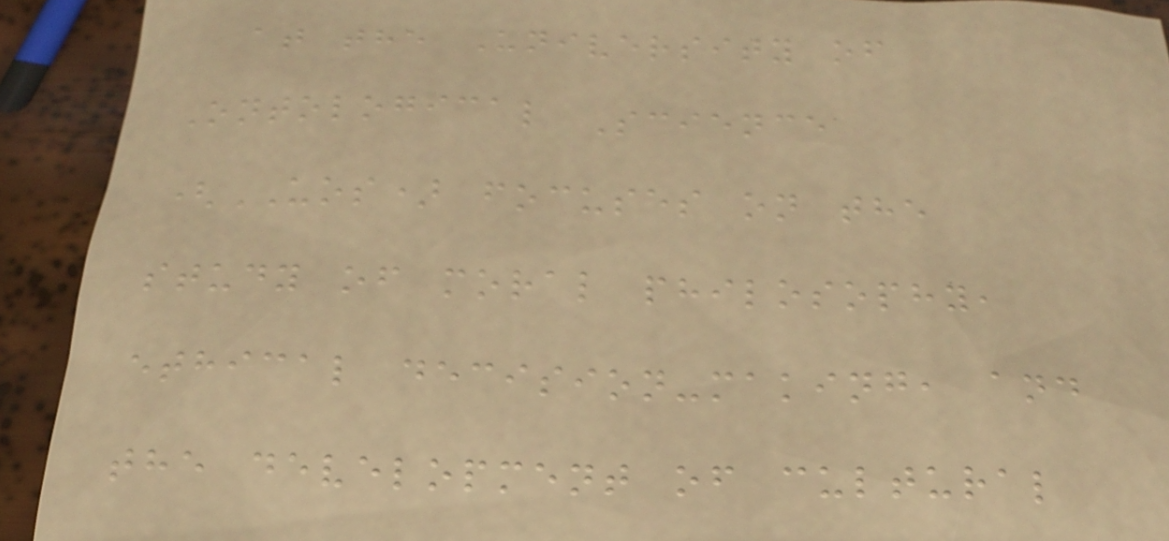at the University of
Ontological Science
(UOS) focuses on the
study of moral philosophy,
ethical decision-making, and
the development of cultural
